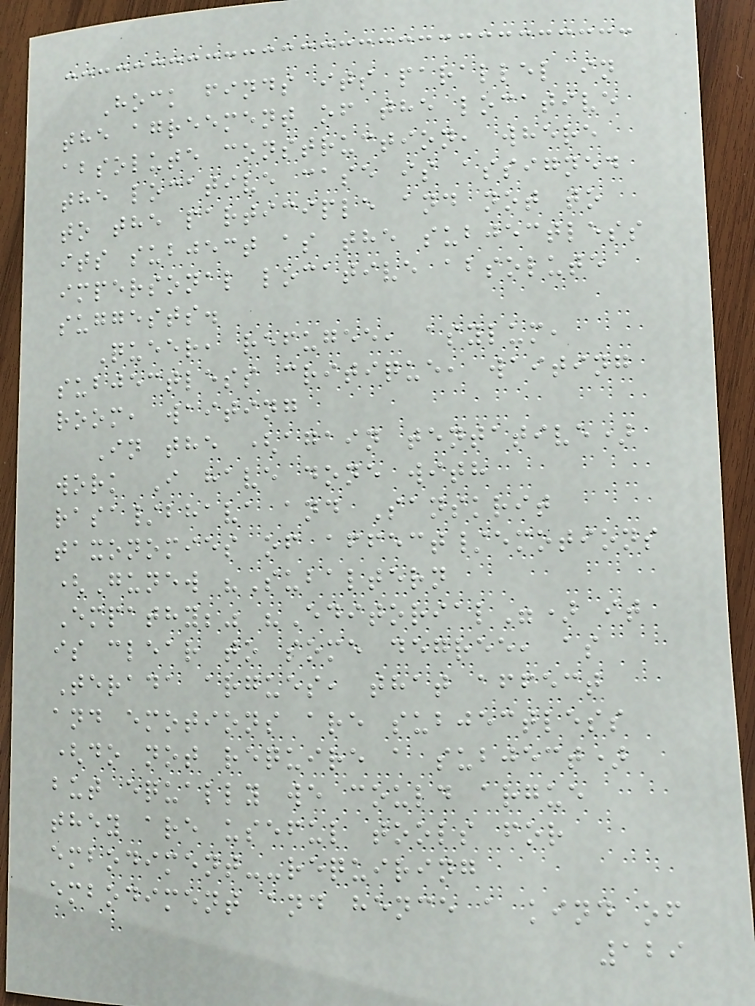Hock finds its parallel in
the agreement of the locative
absolute construction, where
the locative case is assigned
to the participle and not to
its subject as the subjectless
impersonal locative absolute
suggests.
Queer, refugee, asylum,
subjectless critique, waiting
room, waiting
In the (again tentative)
work I have done with
rasa/bhava and Sanskrit
taxonomies of affect/emotions
(Gunew "Subaltern
Empathy;" "Editorial") it
is clear to some degree, as
Terada argues, that affect
and emotions are subjectless
(do not require a subject)
but equally we could argue
they are useful tools for
embodiment--requiring
embodiment and hence a kind of
129
